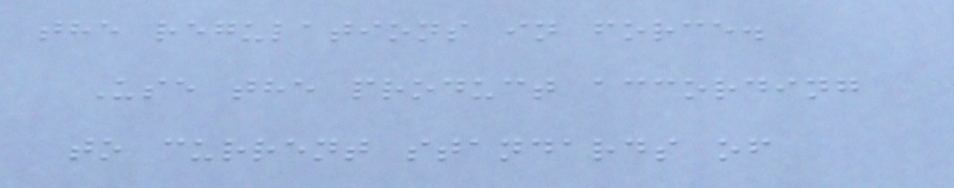the regulations in force.
Use the product according
to current standards of
